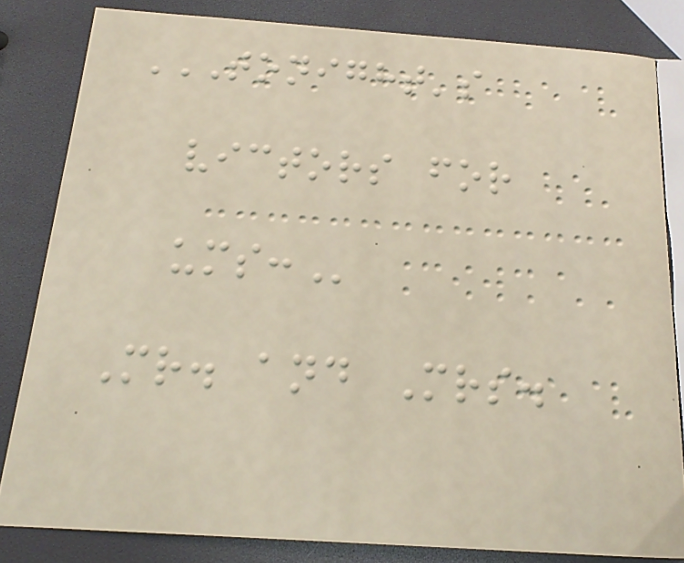TONIGHT'S
VICTORS FOR
UMS:
Mr. and Mrs.
